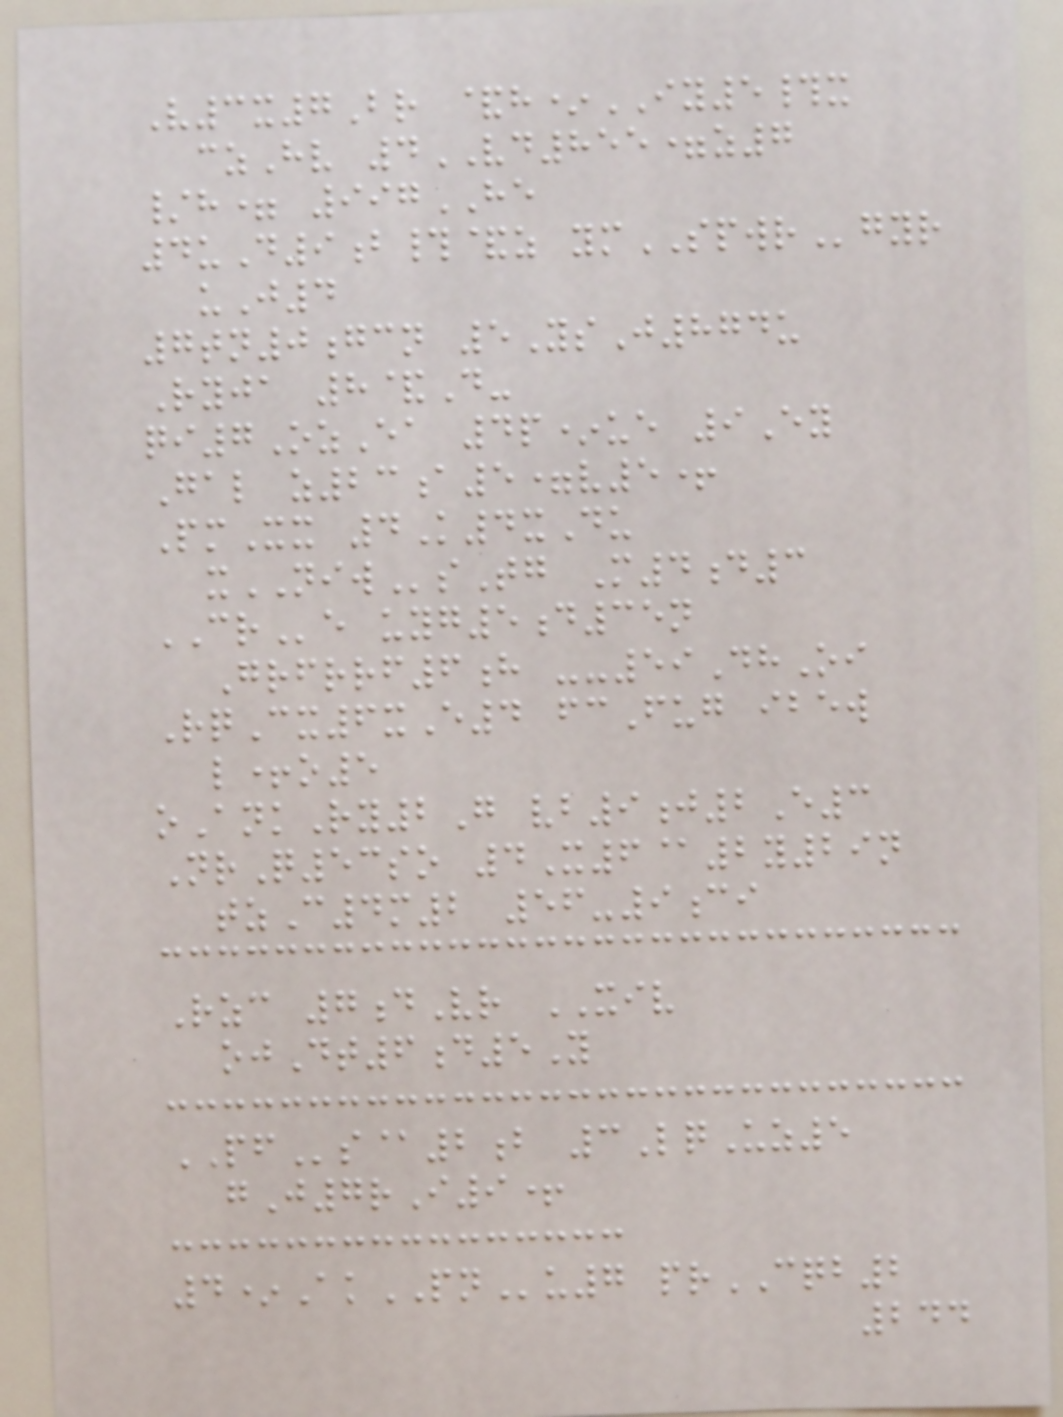V3x7Br &h*IY5#x
czHv 4VD855=z7
/h= 997HE
4uD9b#&z ymSPWRgyr
uJ4
7tn0gcn 5YsJ874u
Ryja 8&D-
qi7OzEa 4p*ue 9Ey
Gal z23a5=v5+
PmXx 4K4xDu
xNIWsTg M4d3
CRe uyg5d35n
Grfrrf6h --59DhOi
RqCx6xE4 fcFug ibew
l+o5
oAnkRy2G vb9j2E3
NrQ53so 4X6@2y29n
tzC4m2 56-9ci
Rzc 7dVr XIV
ojDt6d5Y
PFs@2b 3LqUz5
gJ7rI9+
4*AkPNu7 prCQB2
244
